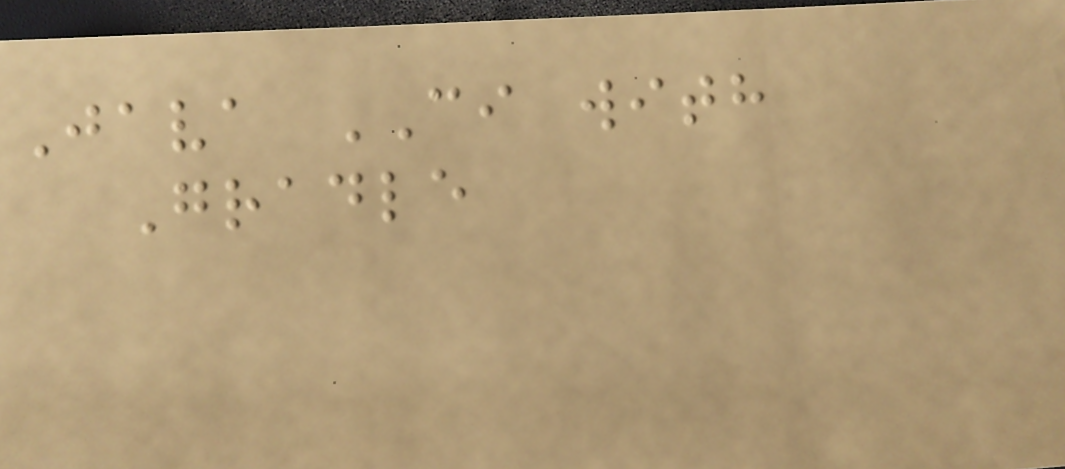Java CI with
Gradle
